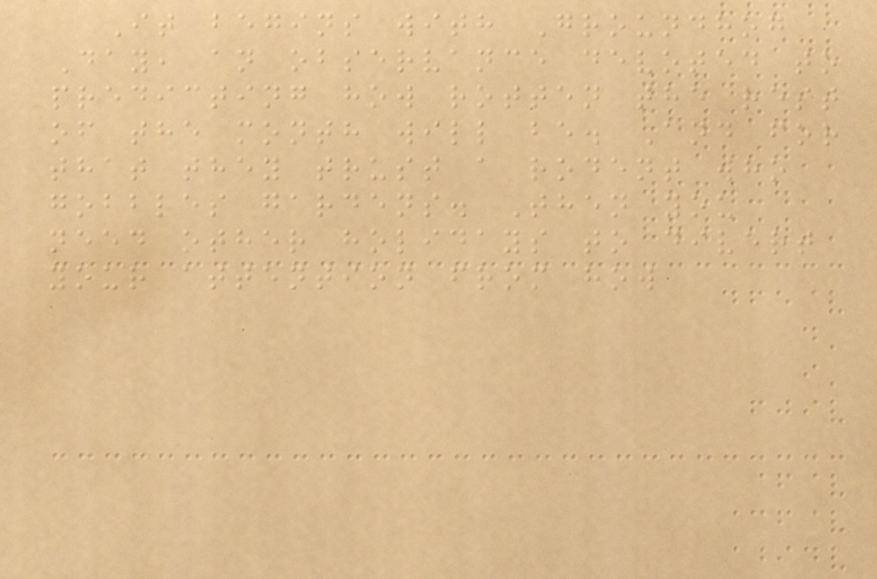It begins with Groundhog
Day, an observance devoted to
predicting how rotten the rest
of the month will be. And for
that they trust a rodent who
gobbles gardens. Then you
need other holidays to divert
your attention from how
